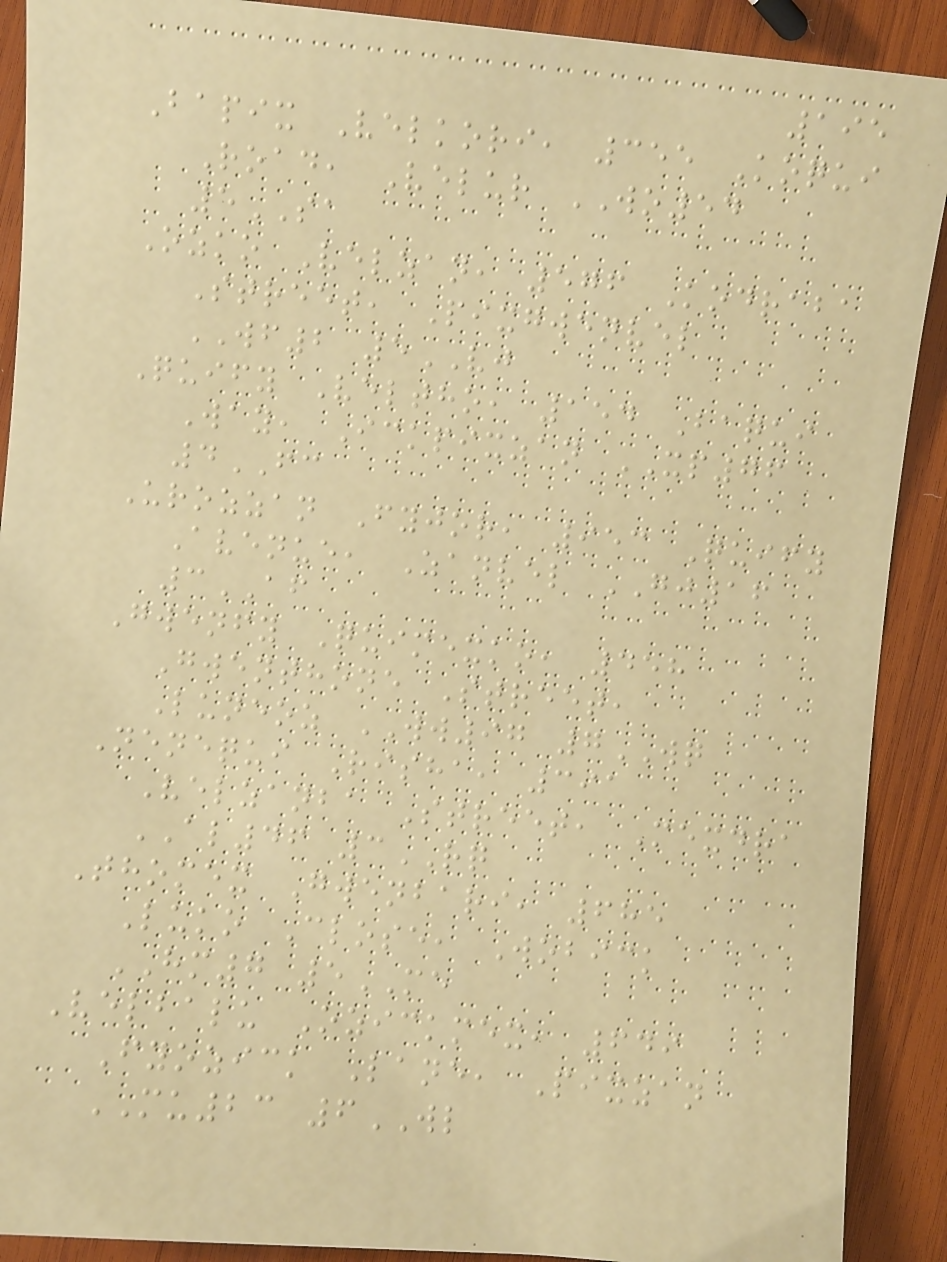195
Bapix Velkori, 355 Koqui
Road, Velur WO54
5SA
Ozko Velzan, 576 Kodraba
Street, Pixgwenvel
WF2 5VJ
Quify Veltho, 154 Baqui
Way, Ickpixzan XP76
4FC
Urozzan Fyjor, 953 Quify
Avenue, Zanvel GJ16
3AF
Gwenfy Quimexko, 458
Gwenthone Street,
Luneoz WW97 7WQ
Nenequi Risha, 391
Velzanba Street, Mexdra
AL46 3RQ
Thomex Gwenbari, 685
Luko Close, Wobick
HM7 5ME
Velbalu Ozickmex, 649
Fyozick Lane, Pixzan
MU23 6WL
